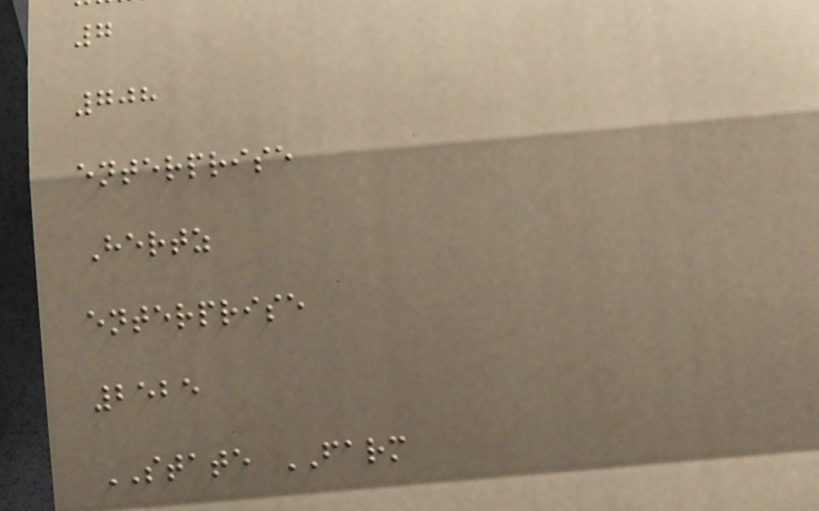7
708
enterprise
Hertz
enterprise
2525
STATE FARM
